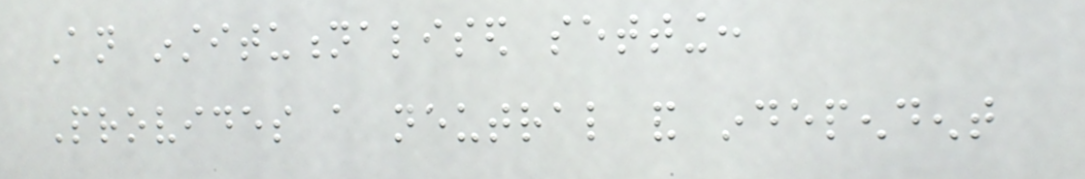An institutionalised setting:
Provides a neutral and independent
